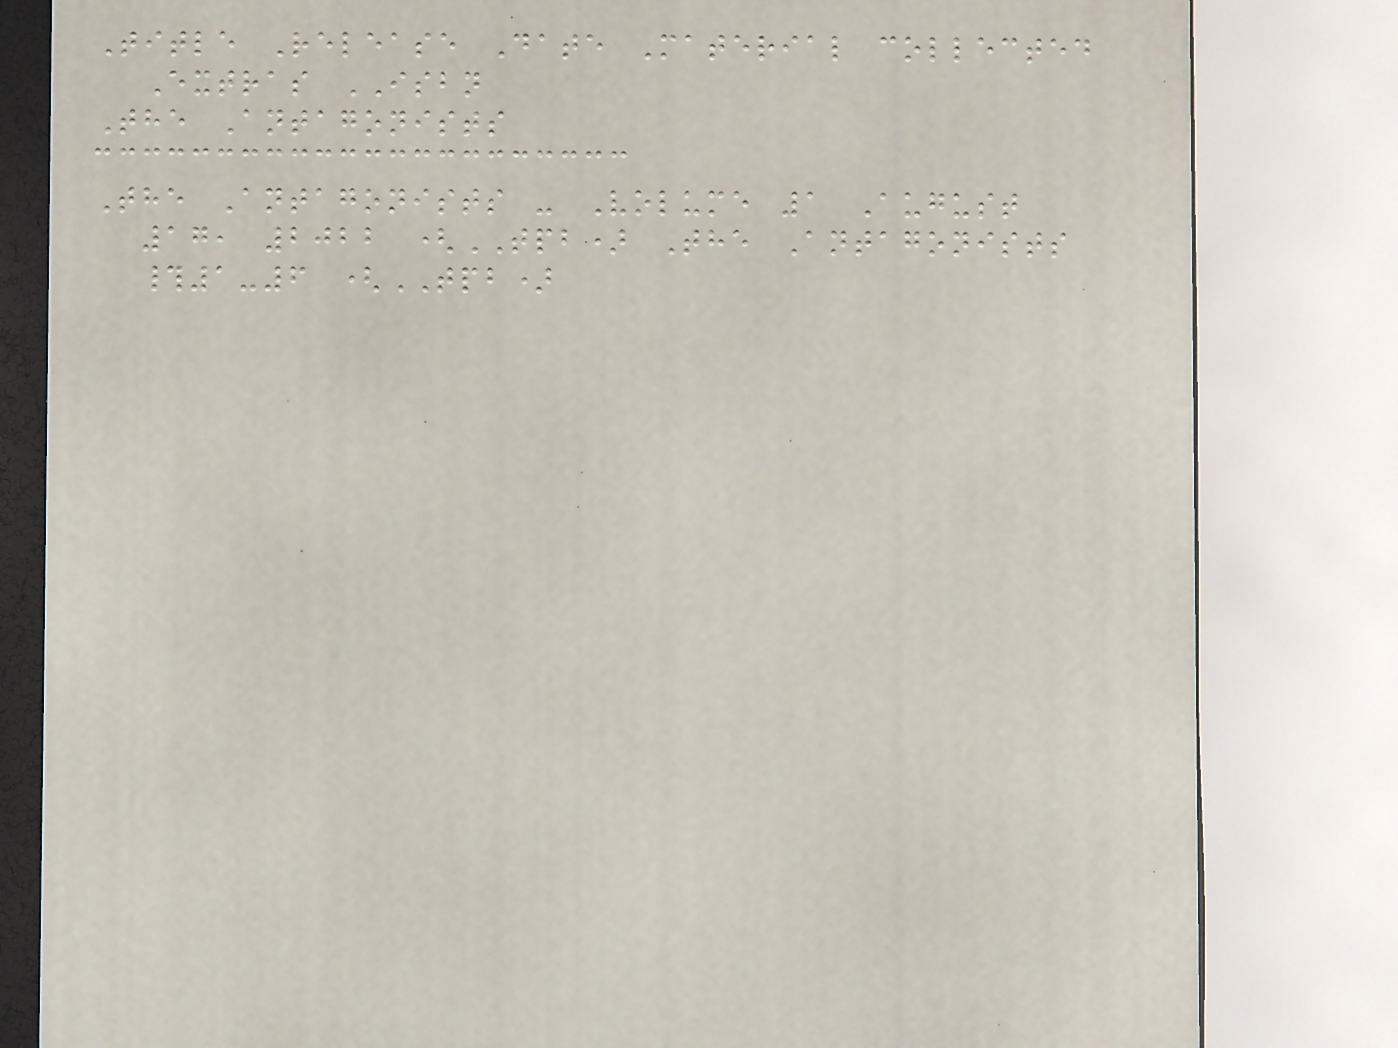Title Release Date Material collected
Extras ISBN
The Antagonists
The Antagonists - Volume 1 August
17, 2022 (TPB) The Antagonists
#1-6 (TPB)
